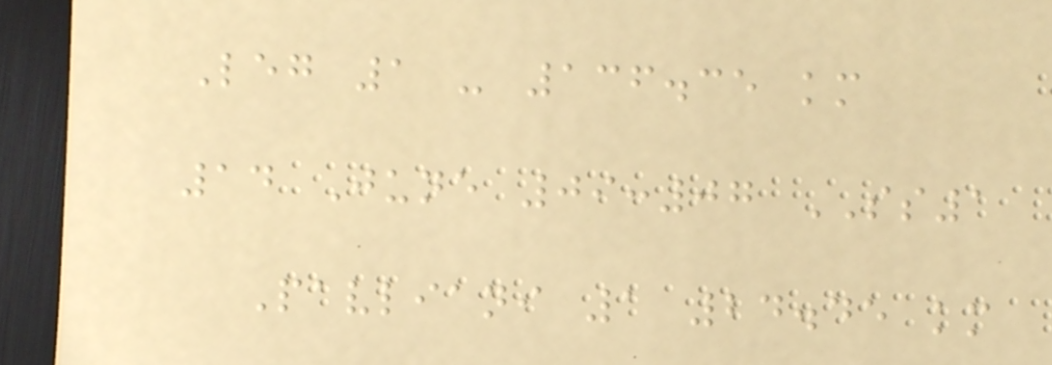Leg 1 - 136.35 km
14 June 09:07 SS1
Pavliani 1 24.45 km
